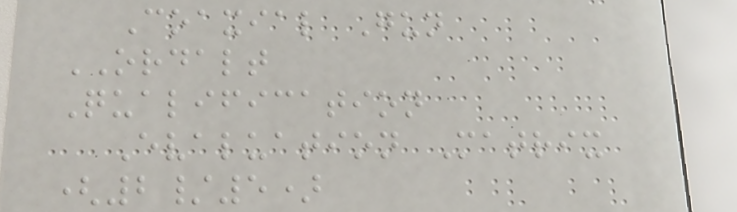Coaxial Gun
ORDALT
Qualification
Evaluation Matrix
(2/5)
